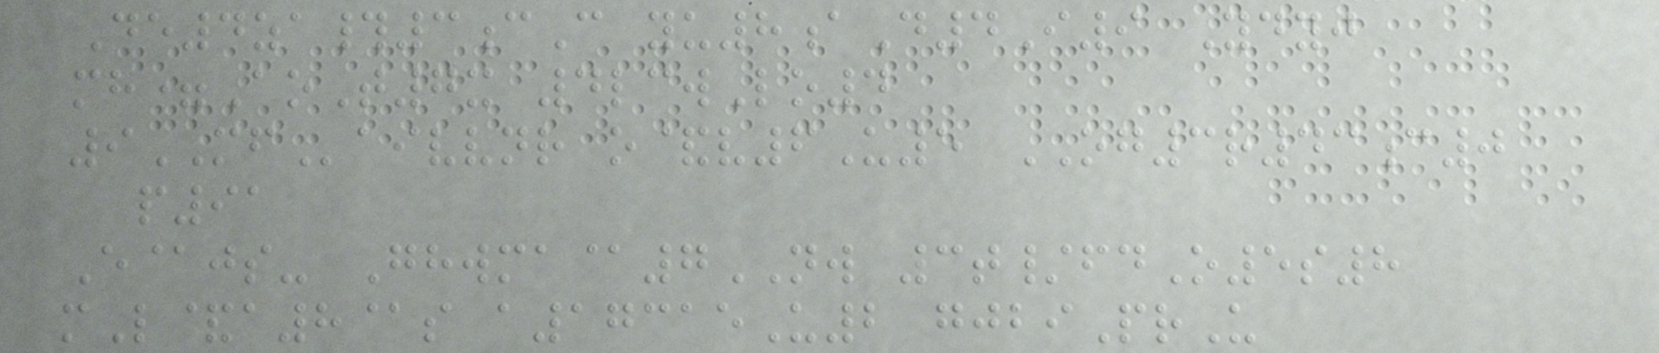De4za#3cC yu8aD4I9 Ydyj
mh=AoT7x 4lcwLo4
9MFaivvnr o&v6U5 OG3r43c0
p91
E@js- Ghwma@7NW 3t/fdO5s8
mL&a8@s a17315U2 gjbiPrU
